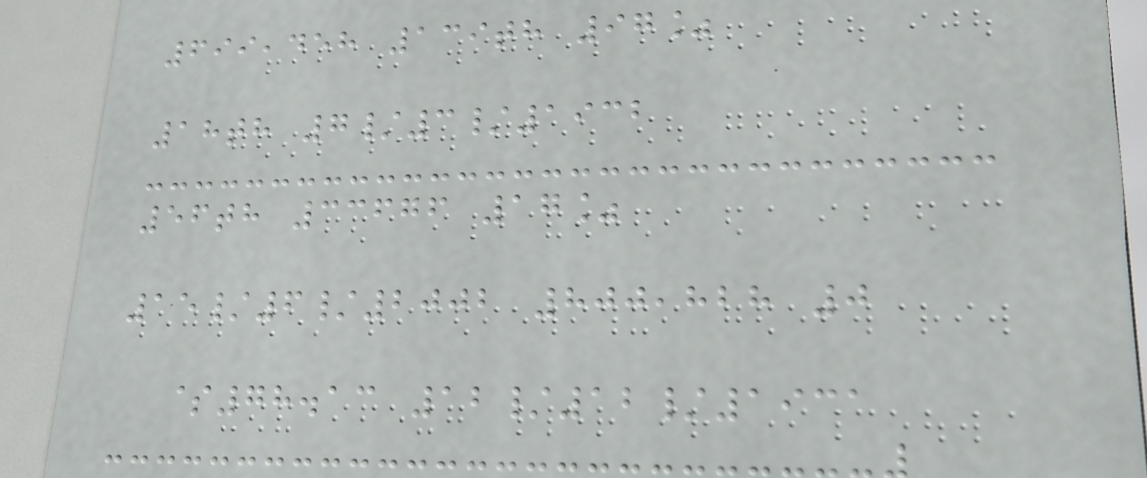699,458 139th 97%
18th 7/3/1932
56th 33676 17%
15/6/2002 800,828 0
$78.13 12/12/1931
